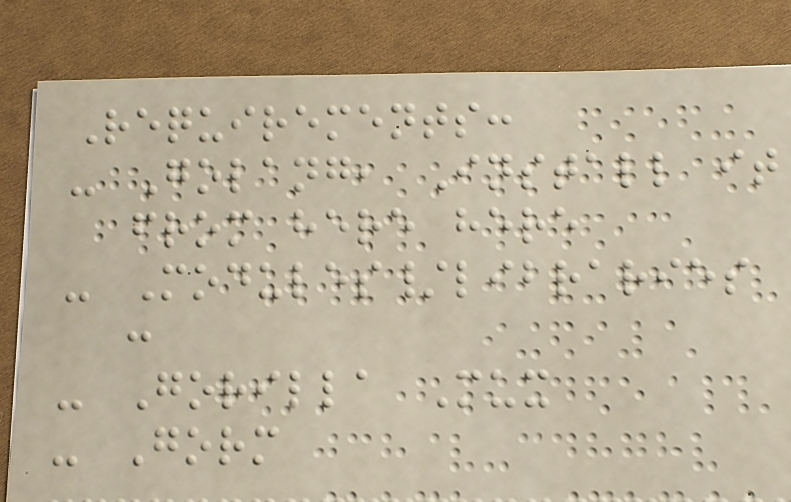Requirements:
- Golang, Install it
from here here
- Modules/libraries
:
- Gorilla Mux
- Gorm
